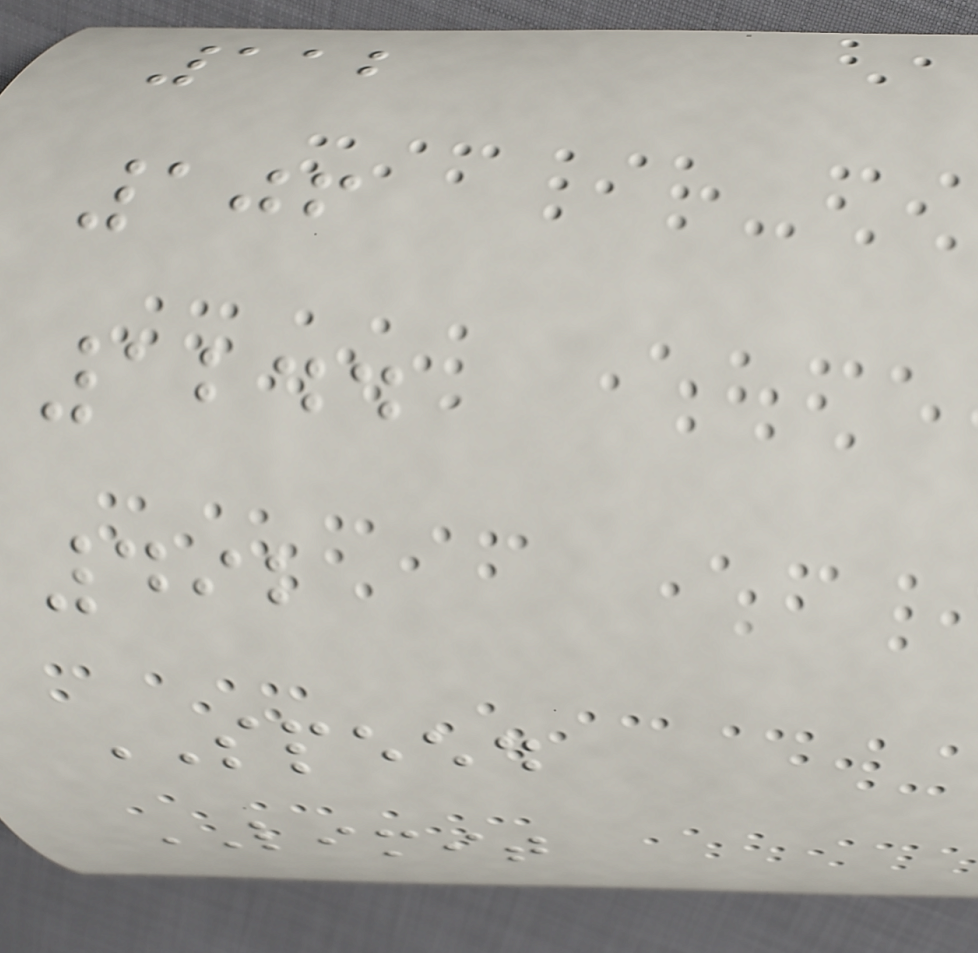112
106
1244
492
SPEED
LIMIT
